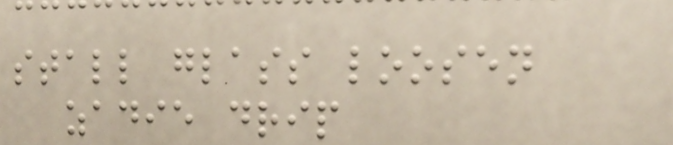stall glass loosen
zadie drip
